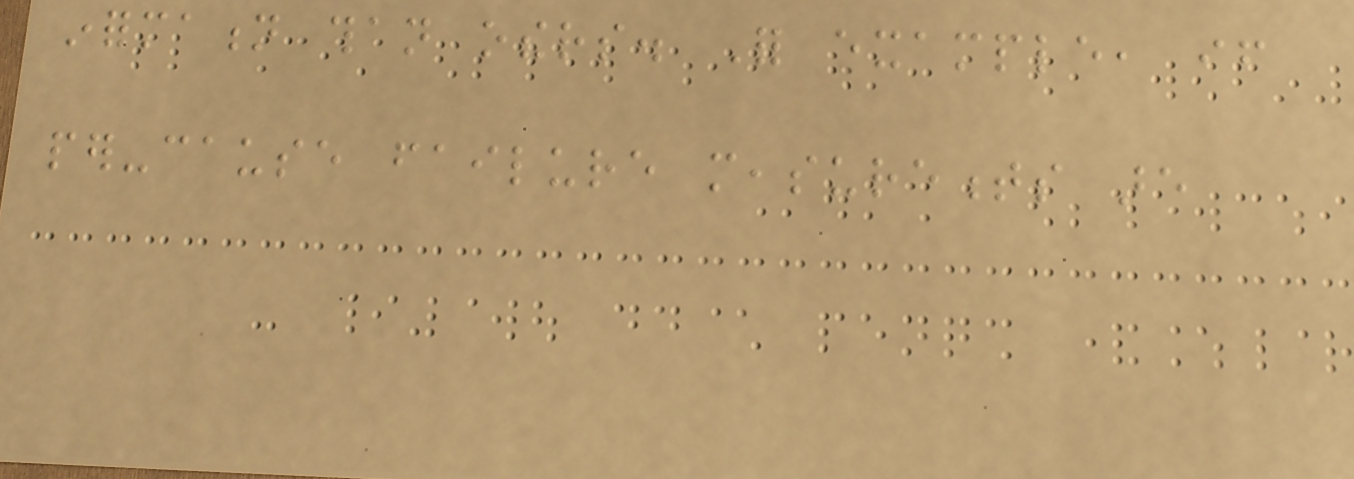information than others. For example, if
per-cause failure measurements are
